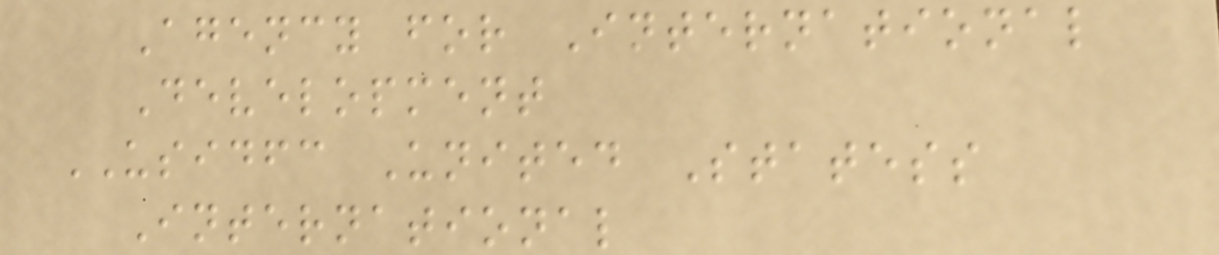Agency for International
Development
USIDFC United Statess
International
